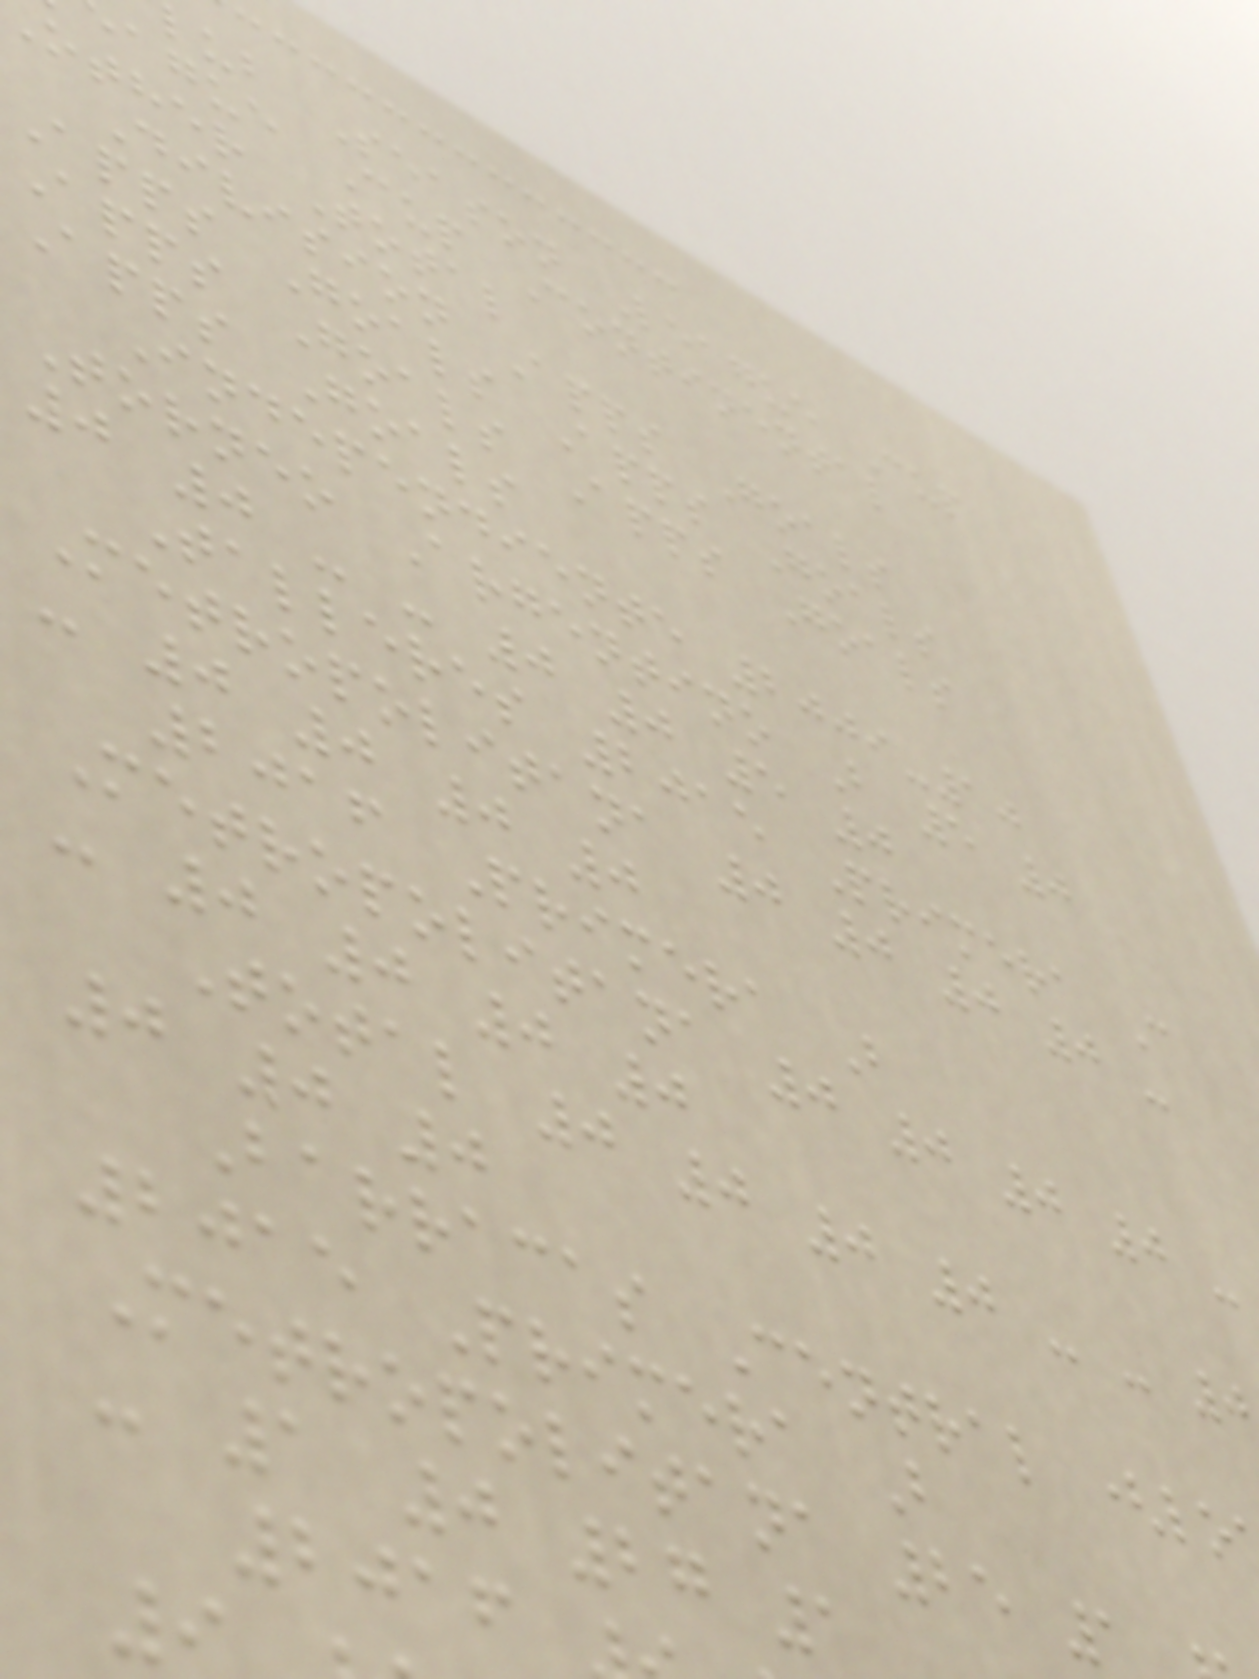lub Season League Cup
ague Cup Continental
other Total
Division Apps Goals
Apps Goals Apps Goals
Apps Goals Apps Goals
Apps Goals
Independiente 2009-10
Torneo Argentino B 5 0
0 0 - - 0 0 5 0
Talleres 2015 Primera C
Metropolitana 0 0 0 0 -
- 0 0 0 0
2016 Primera B
Metropolitana 0 0 0 0 -
- 0 0 0 0
Total 0 0 0 0 - - 0
0 0 0
Barracas Central (lo
2015 Primera B
Metropolitana 25 1
- 1 0 27 1
